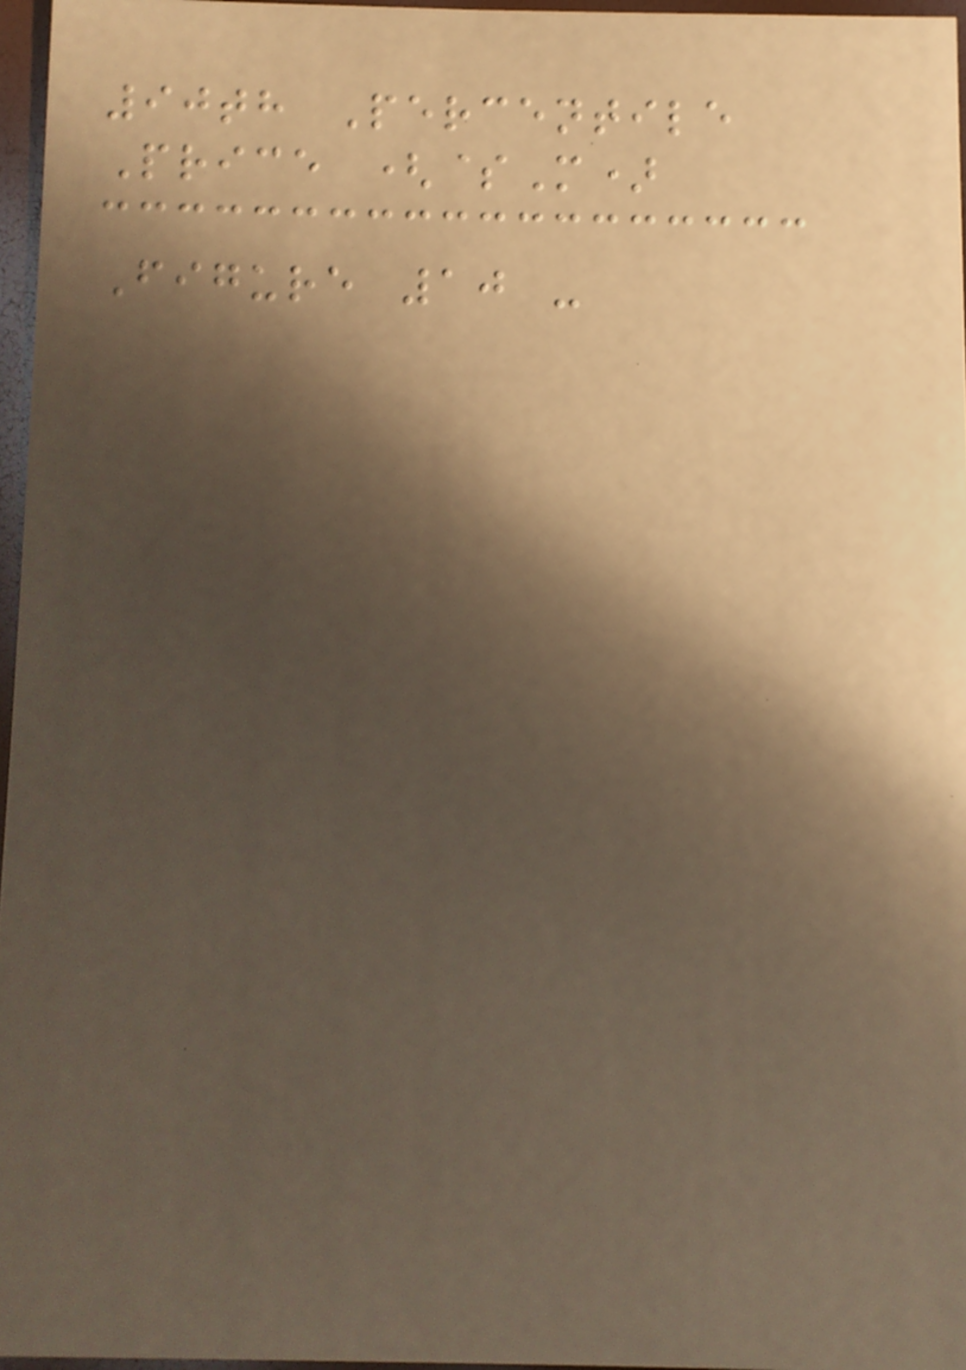90th Percentile
Price ($M)
Figure 10 -
